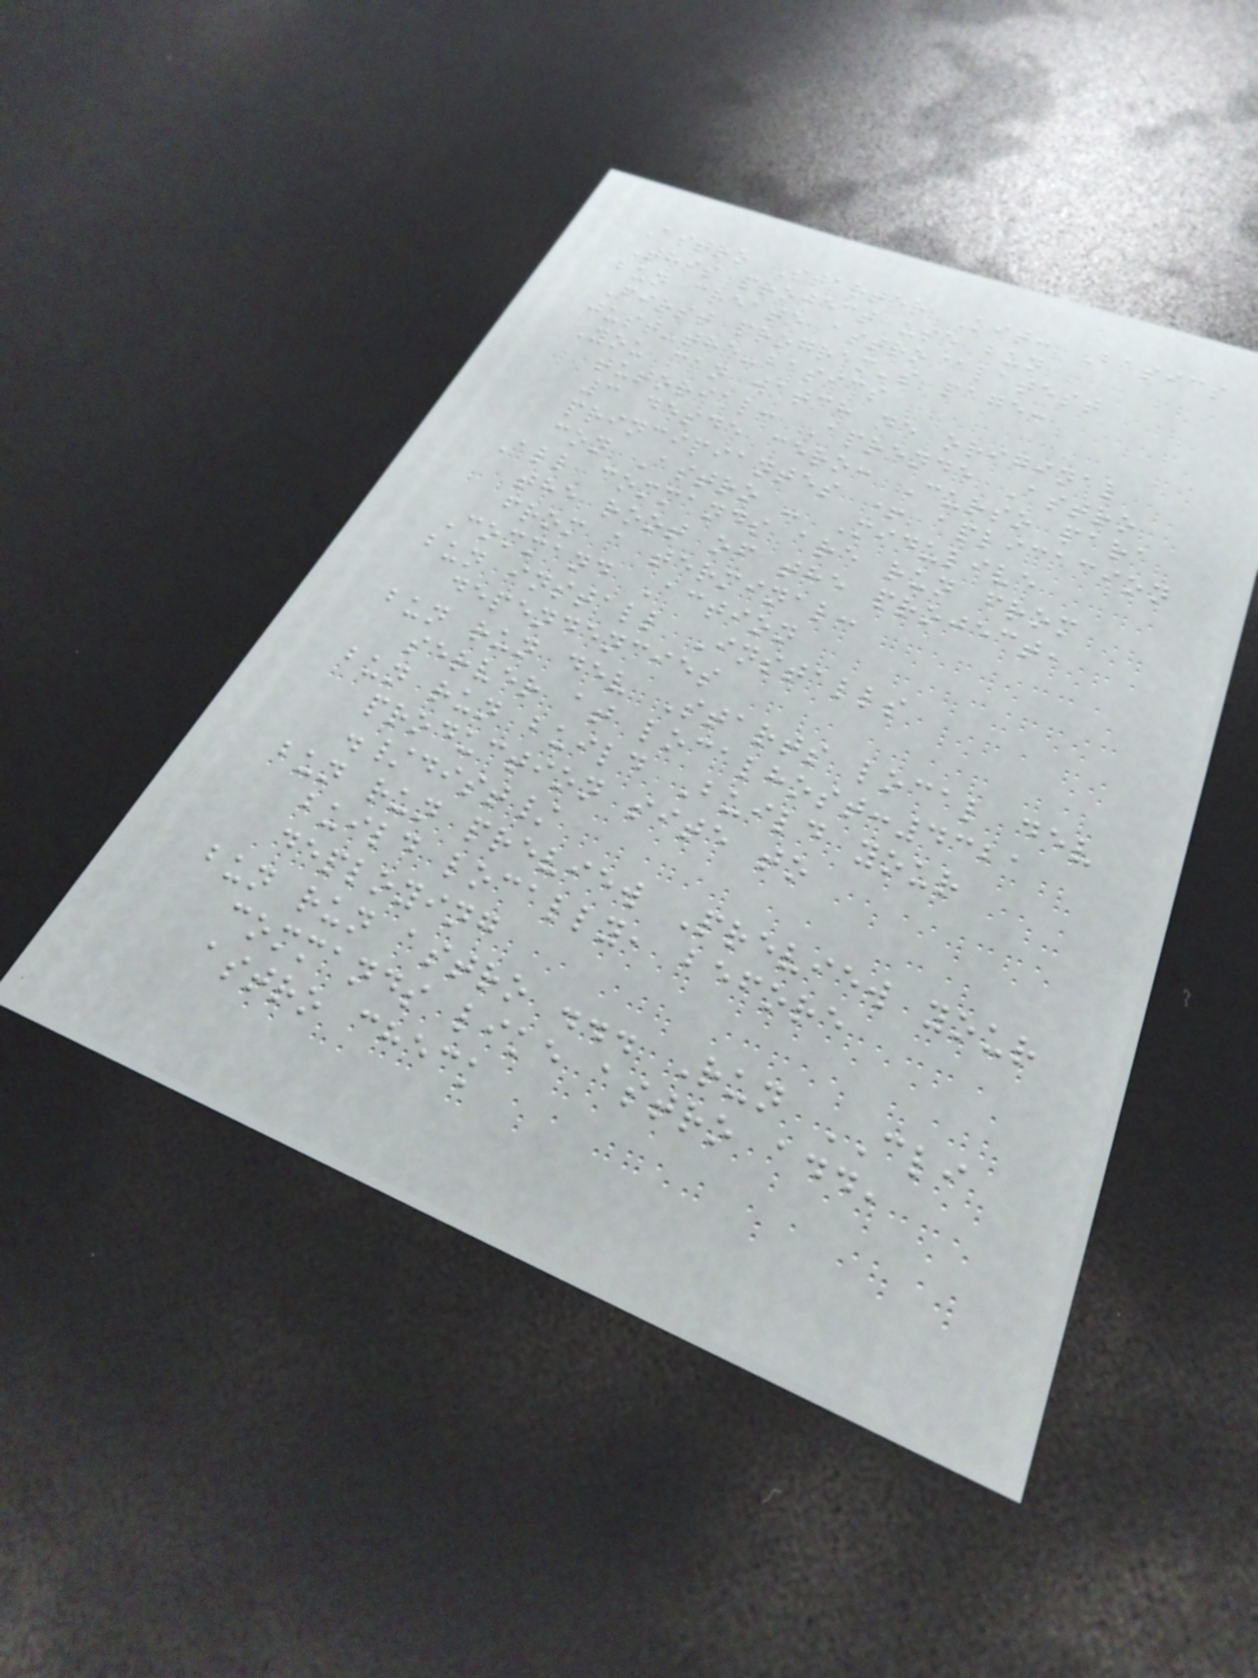Astro Starter Kit: Basics
This project use bun
bun create astro@latest
First program's page:
just-the-basics
You can watch de original
tutorial: Aprende Astro
3 desde cero: Curso para
principiantes + aplicacion
con Astro - Midulive
All commands are run from
the root of the project,
from a terminal:
Command Action
bun install Installs
dependencies
bun run dev Starts local dev
server at localhost:4321
bun run build Build your
production site to
./dist/
bun run preview Preview your
build locally, before
deploying
bun run astro ... Run CLI
commands like astro add,
astro check
